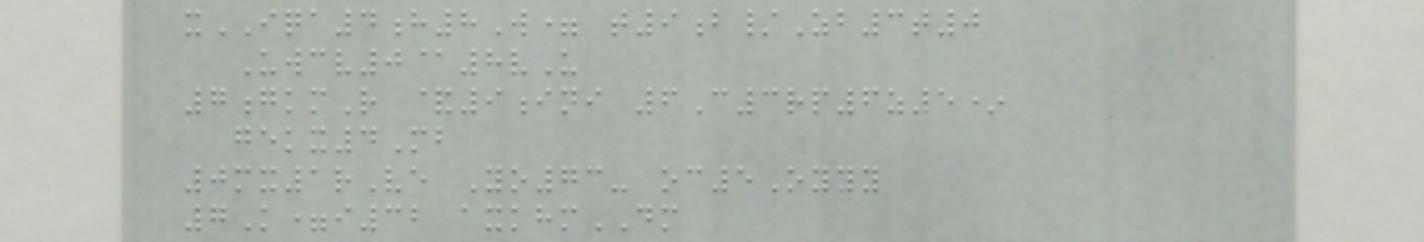xIQA4h8W= t9b/Zb3t0
Uwcv0@8vU
7gkmR &9ini 6C3rp6z5*
gekx4Mb
0mx1rVe Yo73- oc5Oyyy
7K=i32 axkhmDM
